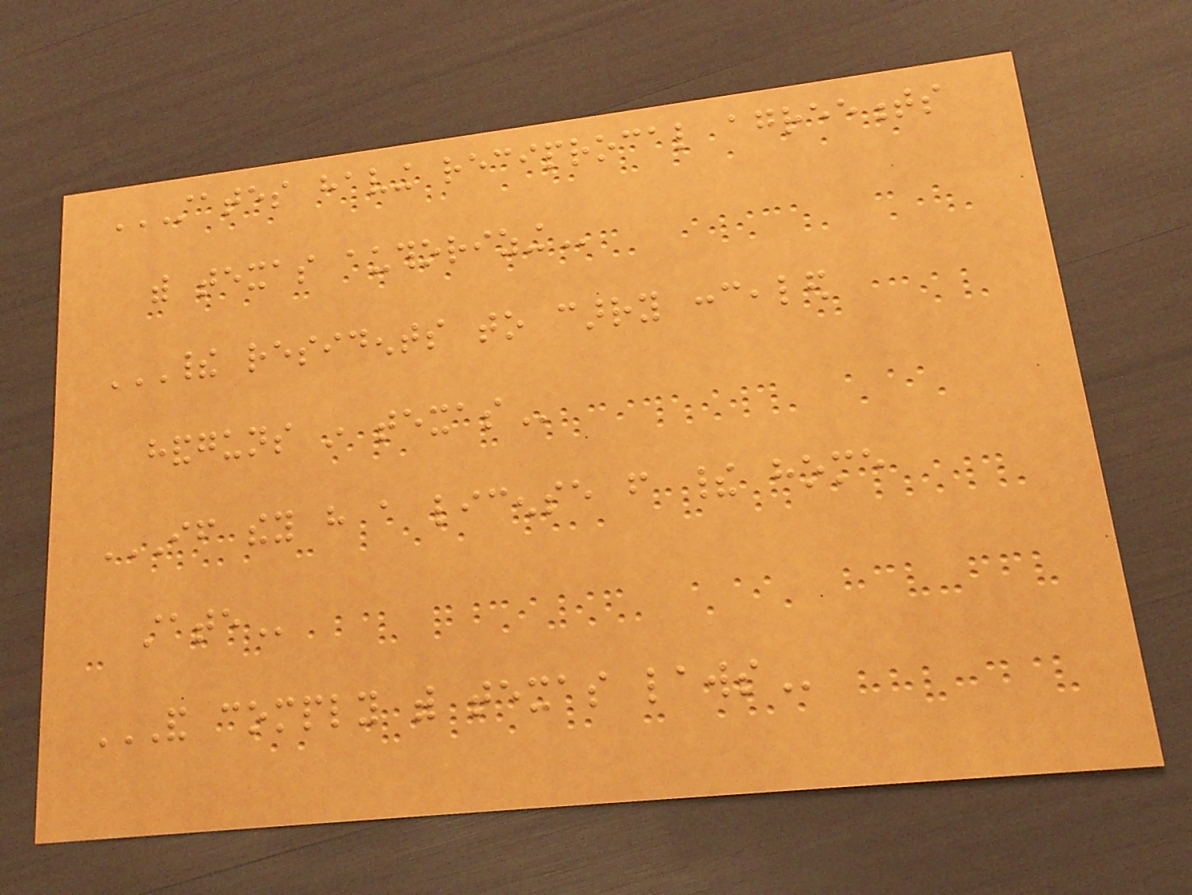STATES HAVING RECIPROCAL AGREEMENTS
WITH TEXAS AUTHORIZING
THEIR RESIDENTS TO CARRY CONCEALED
HANDGUNS IN TEXAS
IF THEY HAVE A LICENSE FROM THEIR HOME
STATE
AND COMPLY WITH TEXAS LAWS
